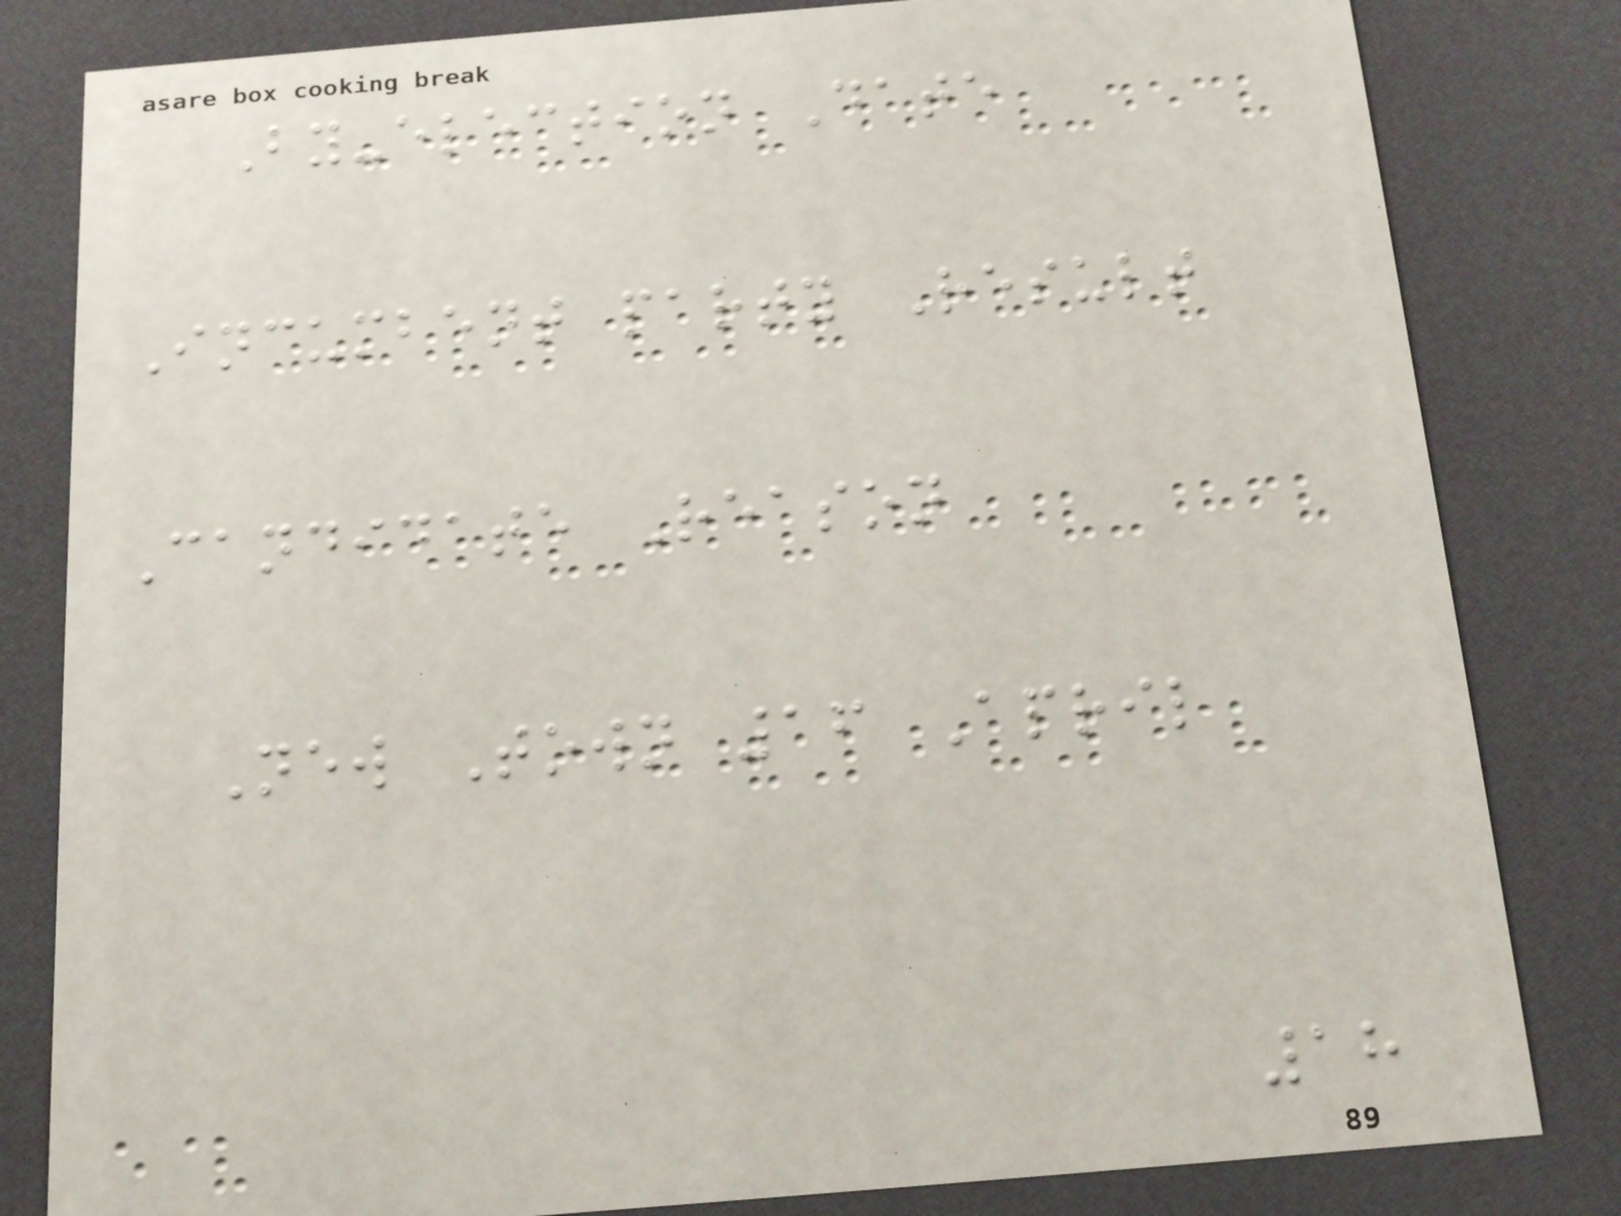By-election Date
Incumbent party Result
Candidate Reason
New Town 16 April
18
